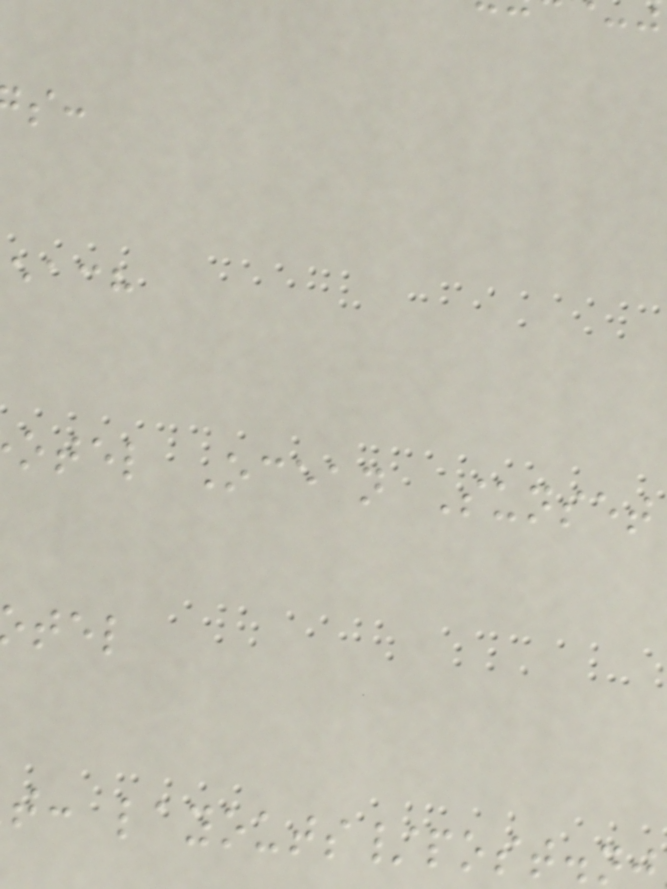each
otel Ocean Sunset
t: layouts/post.n
